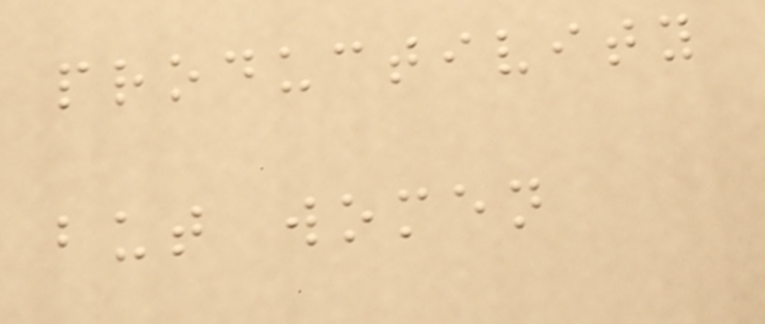productivity
but women
